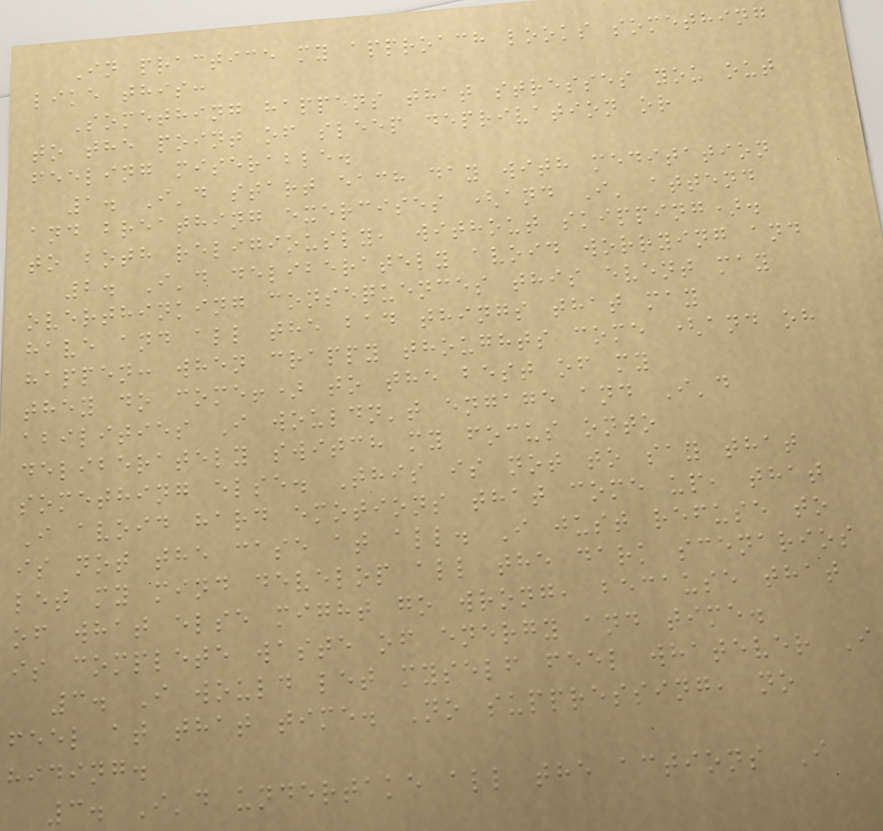In practice my approach looks something
like this:
Something happens that stresses you out
to the point of sleep deprivation or
feeling miserable.
1. I'd start each day with meditation
and breathing exercises (and I' attend
to both religiously, without skipping).
2. I'd deliberately avoid worrying and
overthinking consequences this event may
have and all the bad things that may
happen: when crappy thoughts come (and oh
they do come!) to the best of my
abilities I wouldn't engage and I'd
deliberately switch my focus onto
something else. This is not to say that
I avoid hard emotions that come up, that
is not the case at all. I just refuse to
let my mind develop all the dark scenarios
of what else might go wrong, because that
is complete waste of energy and time.
3. I would let myself feel whatever I
feel at that time. No suppressing, no
hiding.
3. I'd undertake all the actions I
